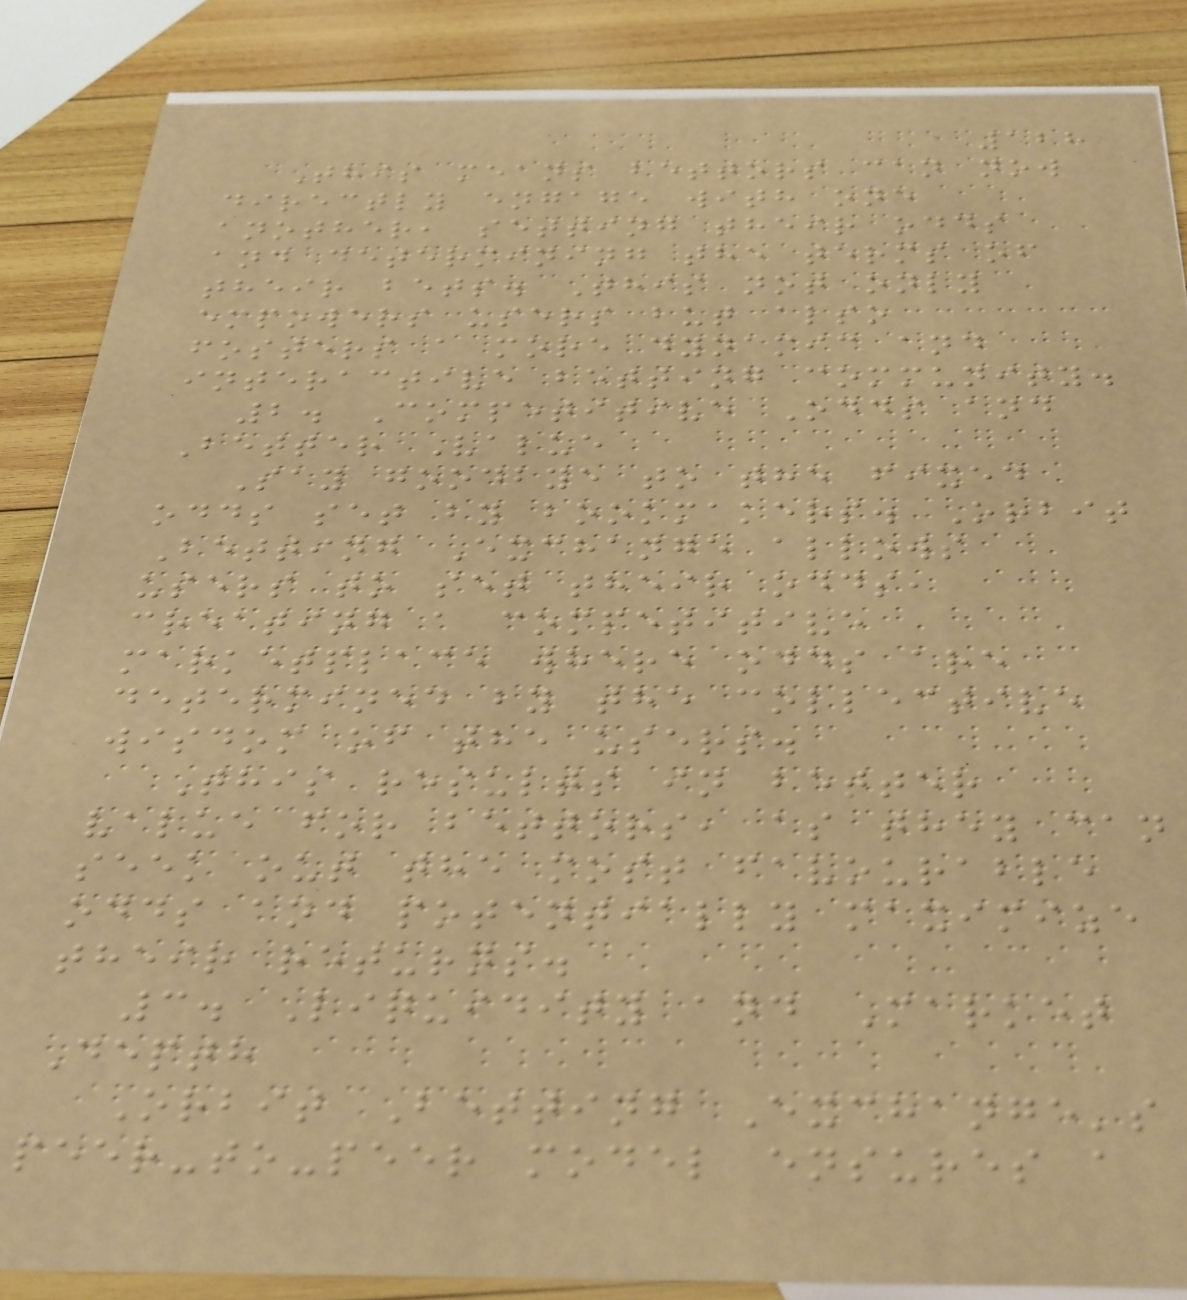128
This means bettors can now
directly engage with one
another, setting their odds
and determining the terms of
their bets. This not only
empowers users but also
fosters a more dynamic and
interactive betting community.
2. Competitive Odds and
Better Value
Say goodbye to the fixed
odds set by bookmakers. Orbit
Betting Exchange allows
users to set their odds,
creating a competitive
marketplace where odds are
determined by the collective
wisdom of the users.
This results in better
value for bettors, as they can
seek out the most favourable
odds and potentially maximize
their returns.
3. Liquidity and Market
Depth
Orbit Betting Exchange's
peer-to-peer model ensures a
